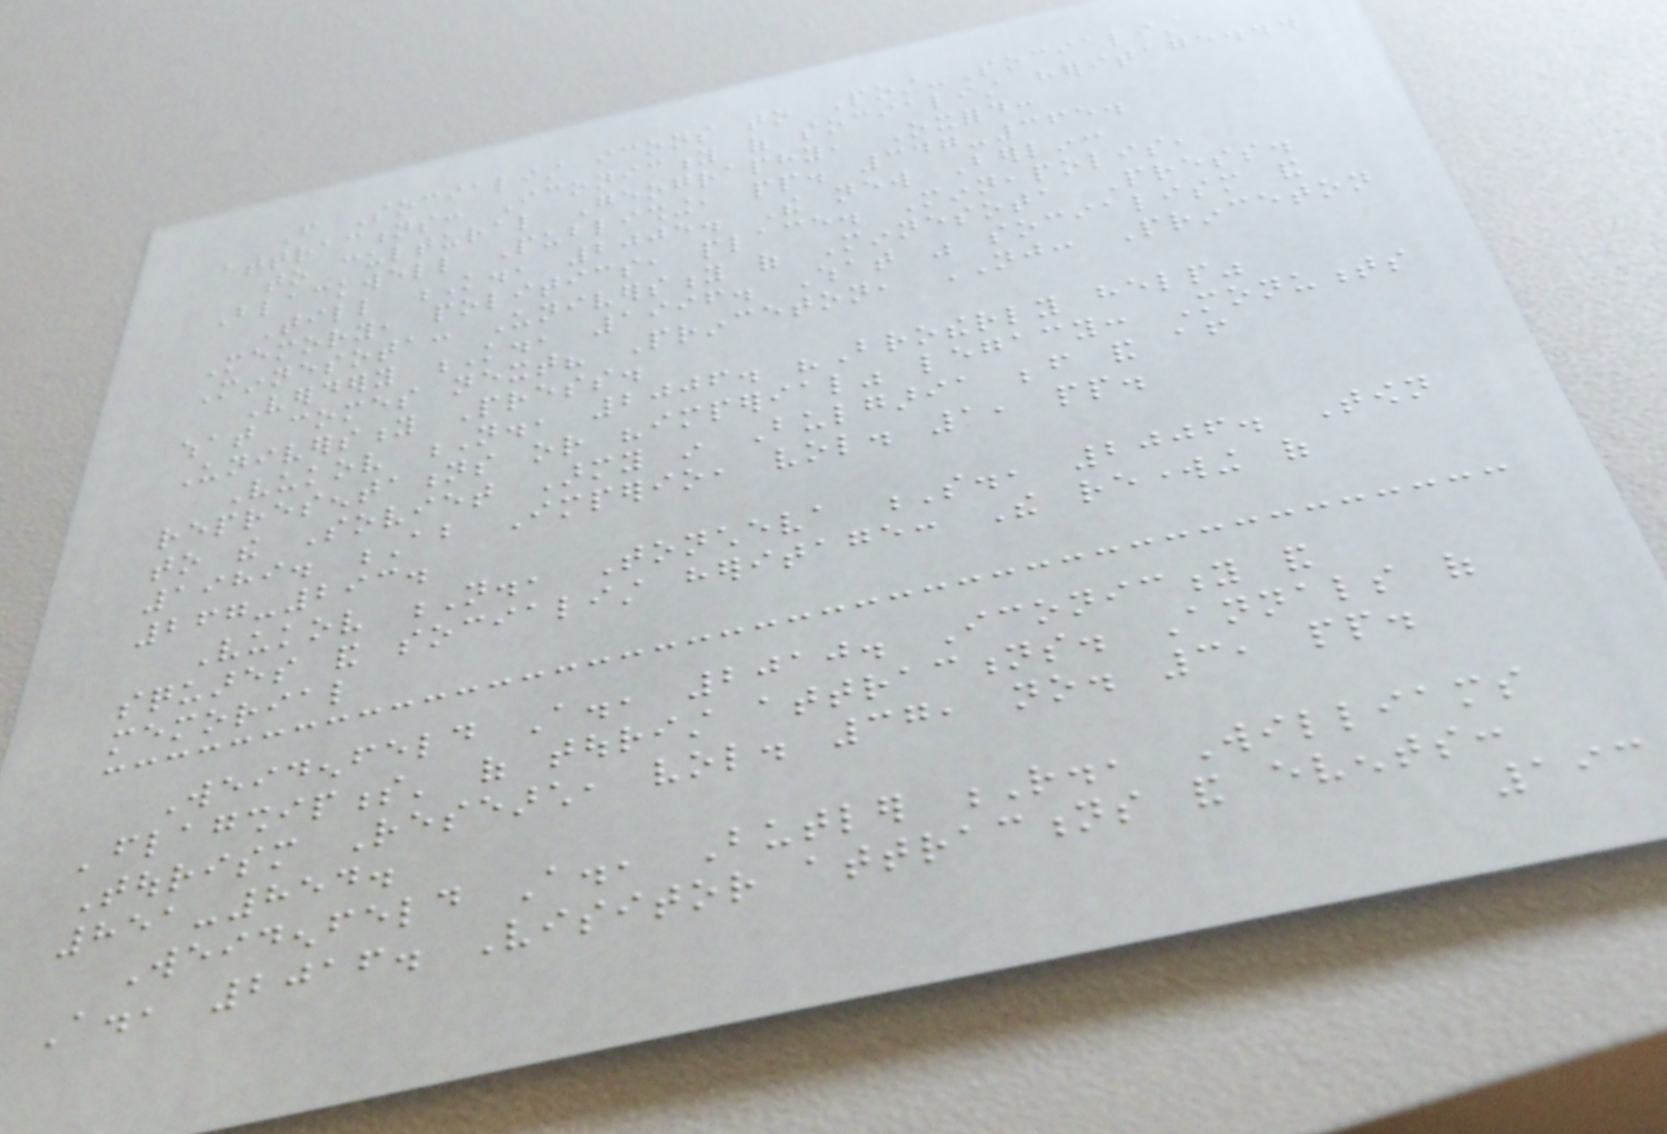From Socialist icons to Post-Socialist
attractions: Iconicity of socialist heritage...
to cultural Geography, Oxford:
Blackwell Publishing, pp. 347-365.
Till K., 2005. The new Berlin:
Memory, politics, place. Minneapolis,
Minnesota: University of Minnesota Press.
Verdery K., 1996. What was socialism and
what comes next? Princeton, NJ: Princeton
University Press.
Vukov N., 2006. "Brotherly help"
representations or "imperial" legacy: Monuments
to the Soviet Army in Bulgaria before and after
1989. Ab Imperio, vol. 1, pp.
267-293.
Vukov N., Toncheva S., 2006. Town
squares and socialist heritage: The reworking of
memorial
Weidenfeld A., 2010. Iconicity and
'flagshipness' of tourist attractions. Annals of
Tourism Research, vol. 37, no. 3, pp.
851-854.
Weidenfeld A., Butler R., Williams
A., 2016. Visitor attractions and events:
193
